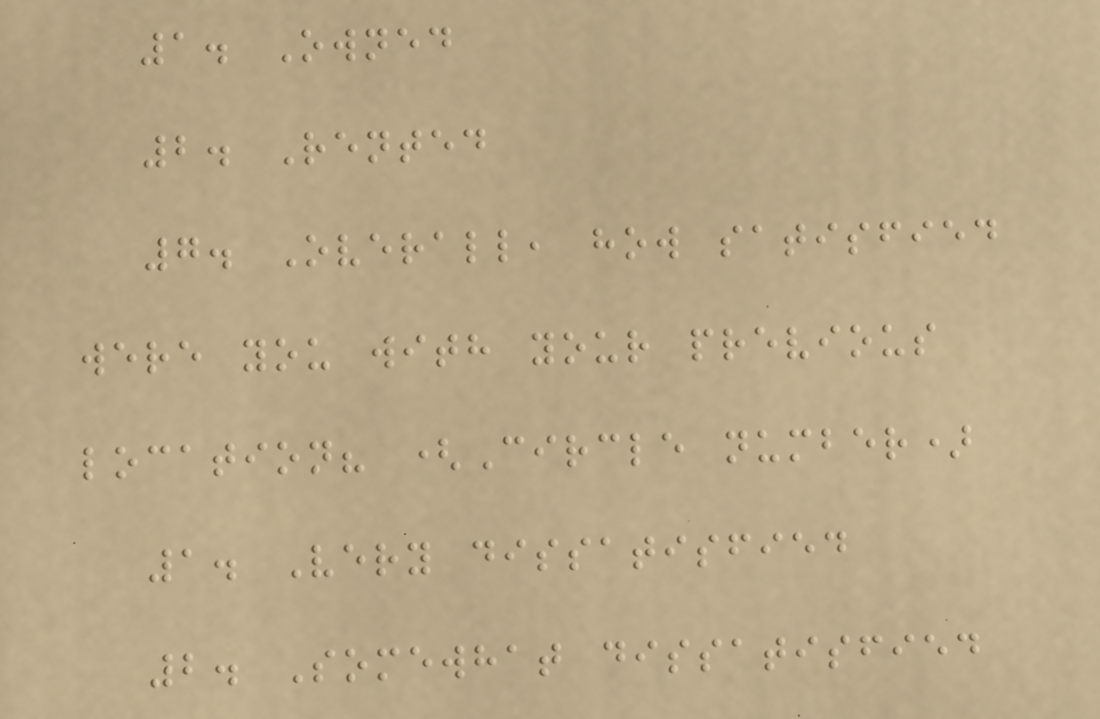1. Owned
2. Rented
7. Overall, how satisfied
were you with your previous
location? (Circle number)
1. Very dissatisfied
2. Somewhat dissatisfied
